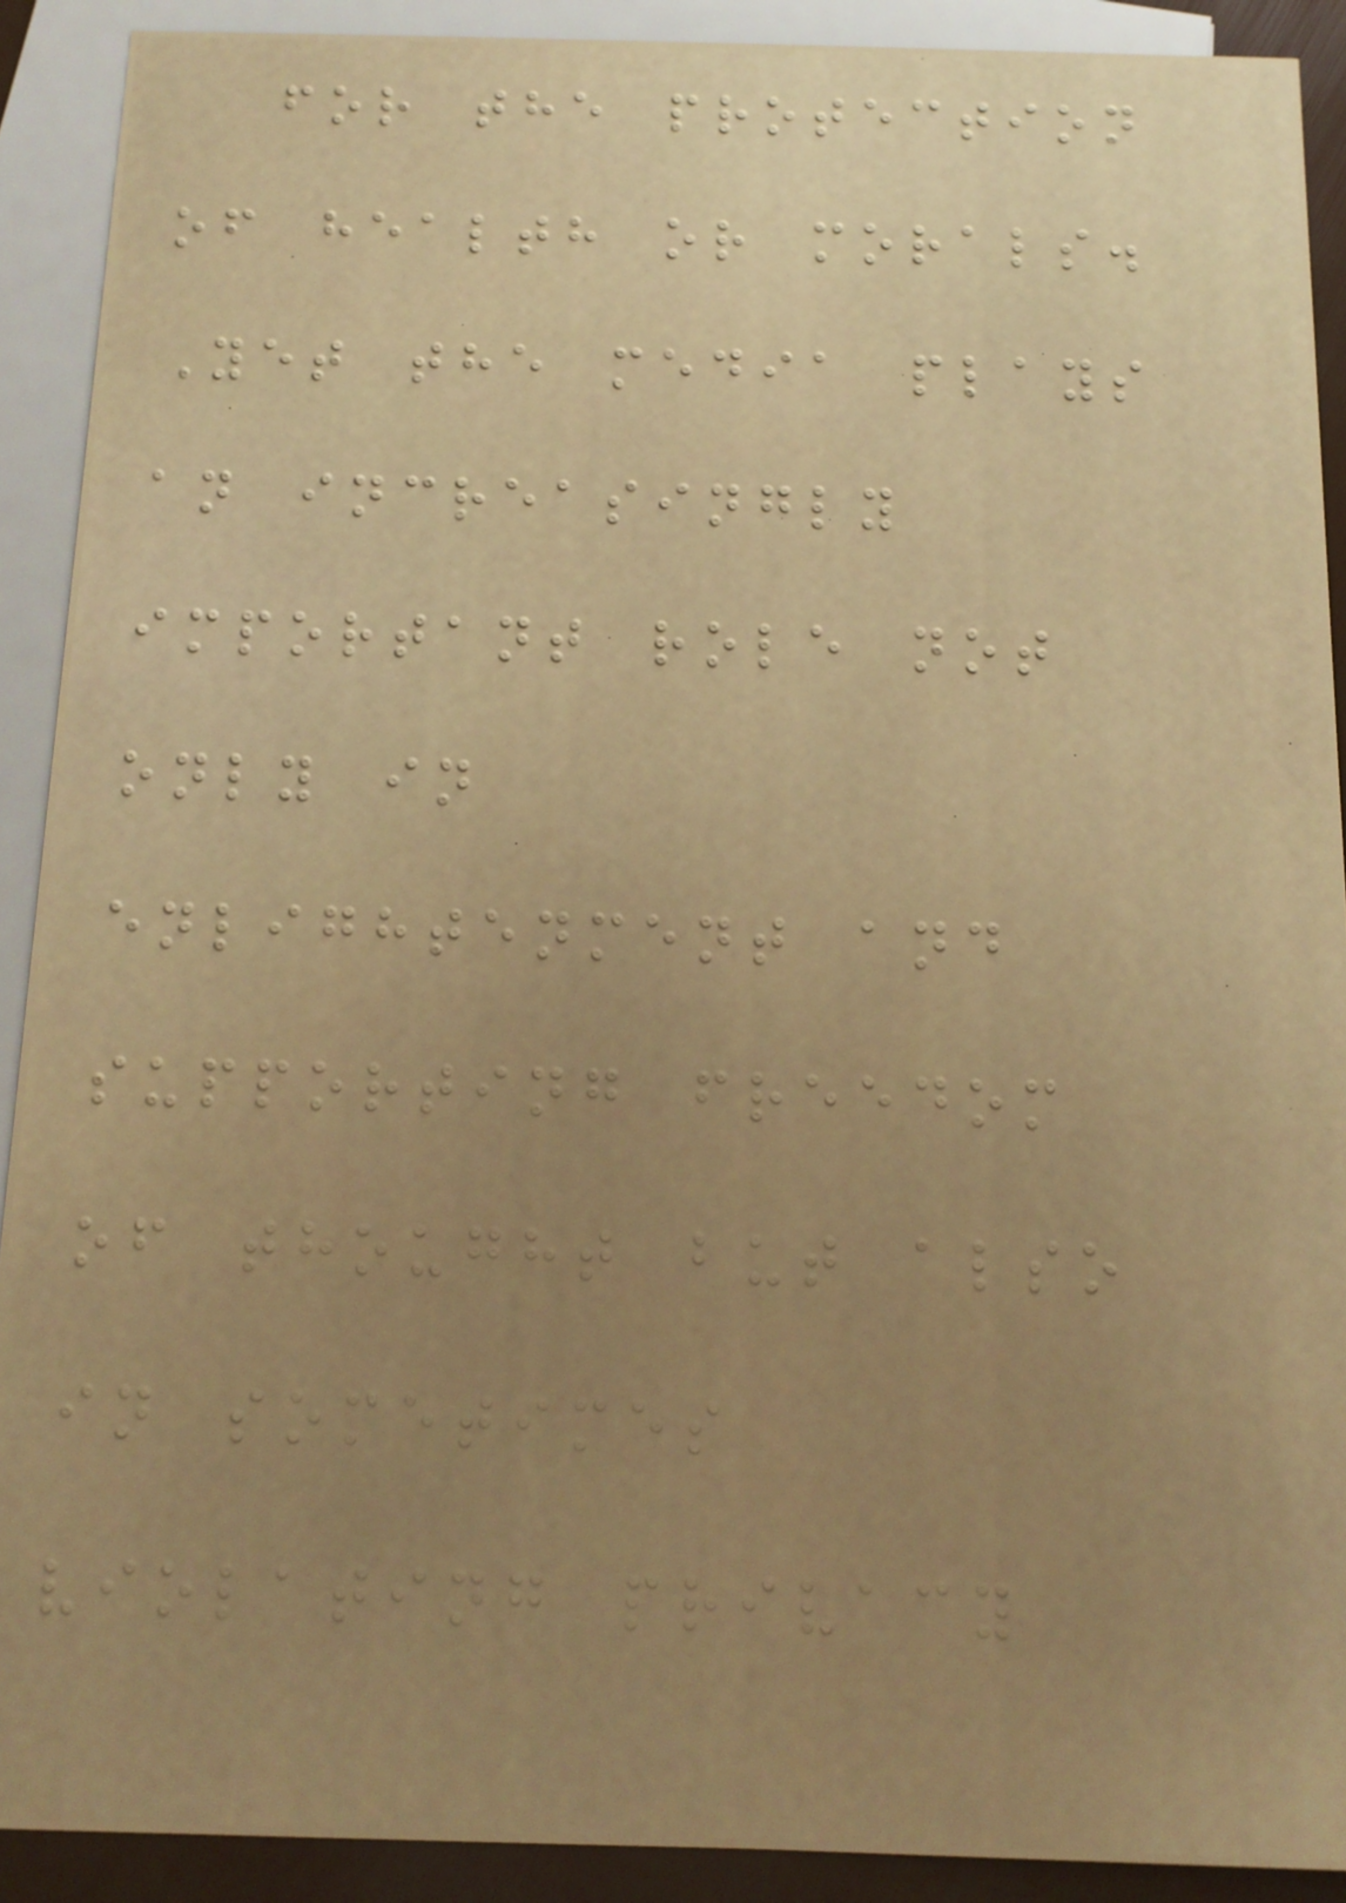for the protection
of health or morals.
Yet the media plays
an increasingly
important role not
only in
enlightenment and
supporting freedom
of thought but also
in sometimes
violating privacy
